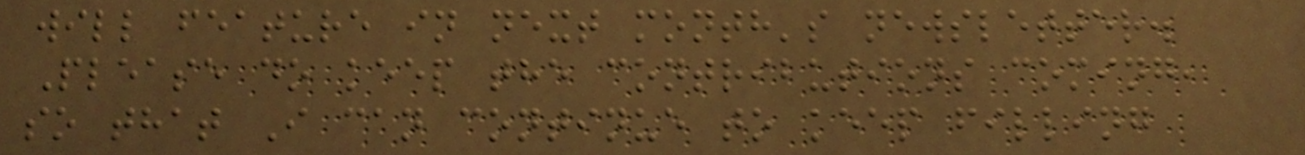will feature in next month's newsletter.
Please do keep the contributions coming,
so that I can continue to keep filling
